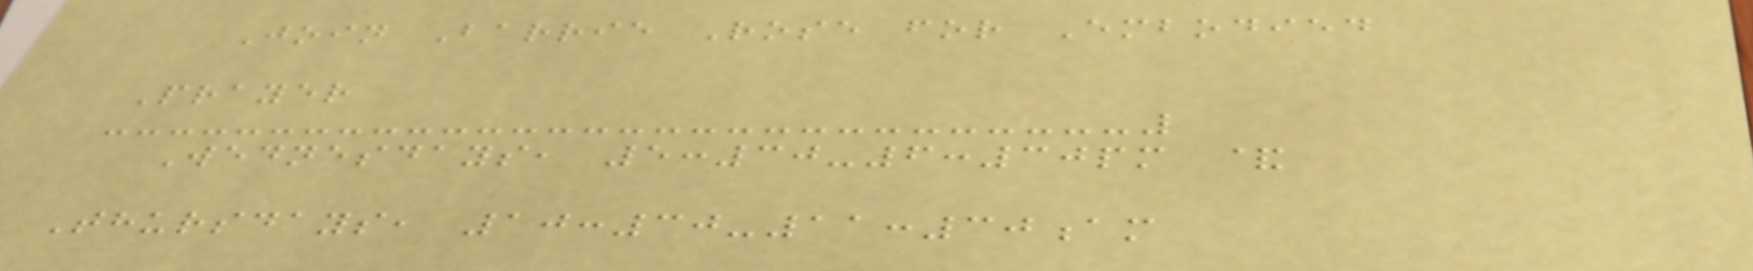Join Barrie Rose for Embodied
Prayer
Wednesdays, 5:30-6:30pm &
Thursdays, 10:30-11:30am
